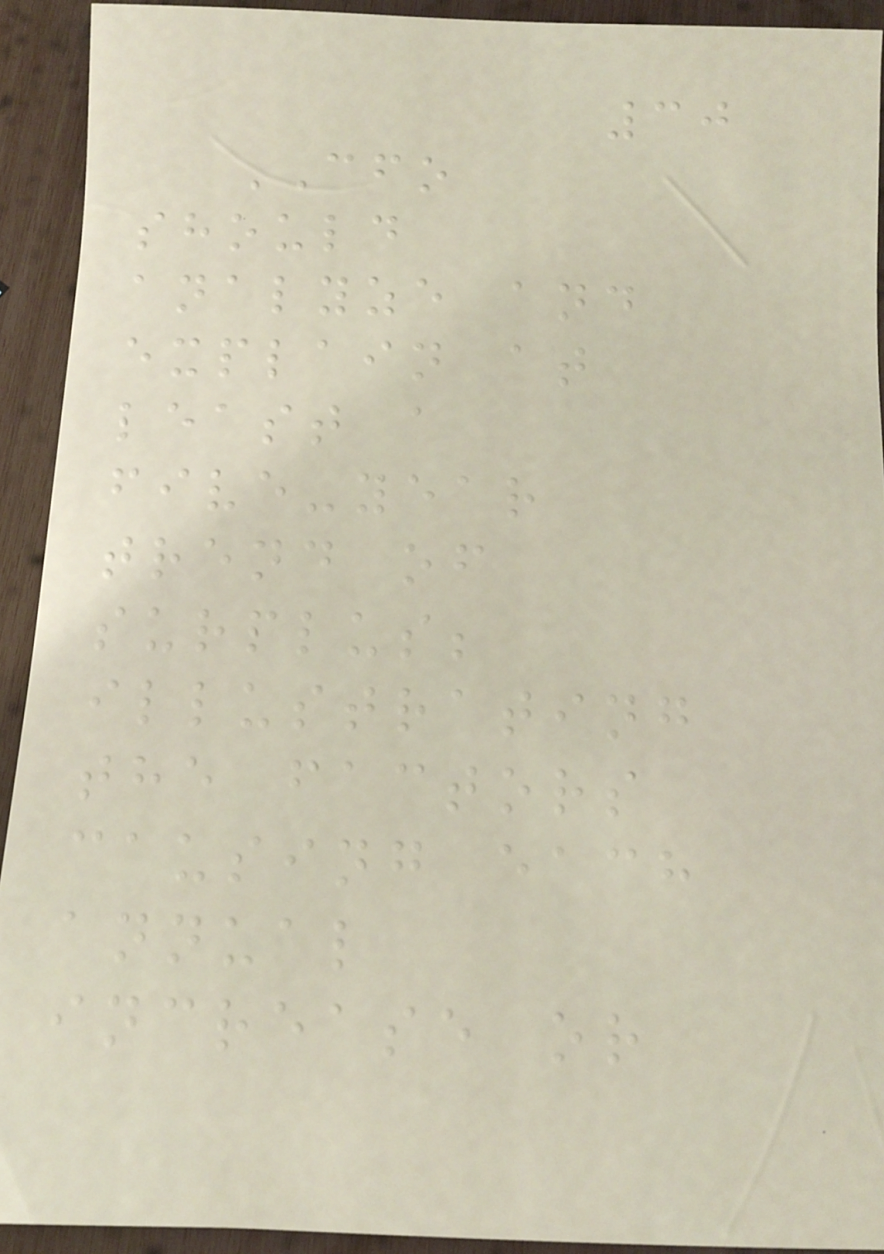30
CFO
should
analyze and
explain at
least a
five-year
trend of
surplus;
illustrating
the factors
causing each
annual
increase or
